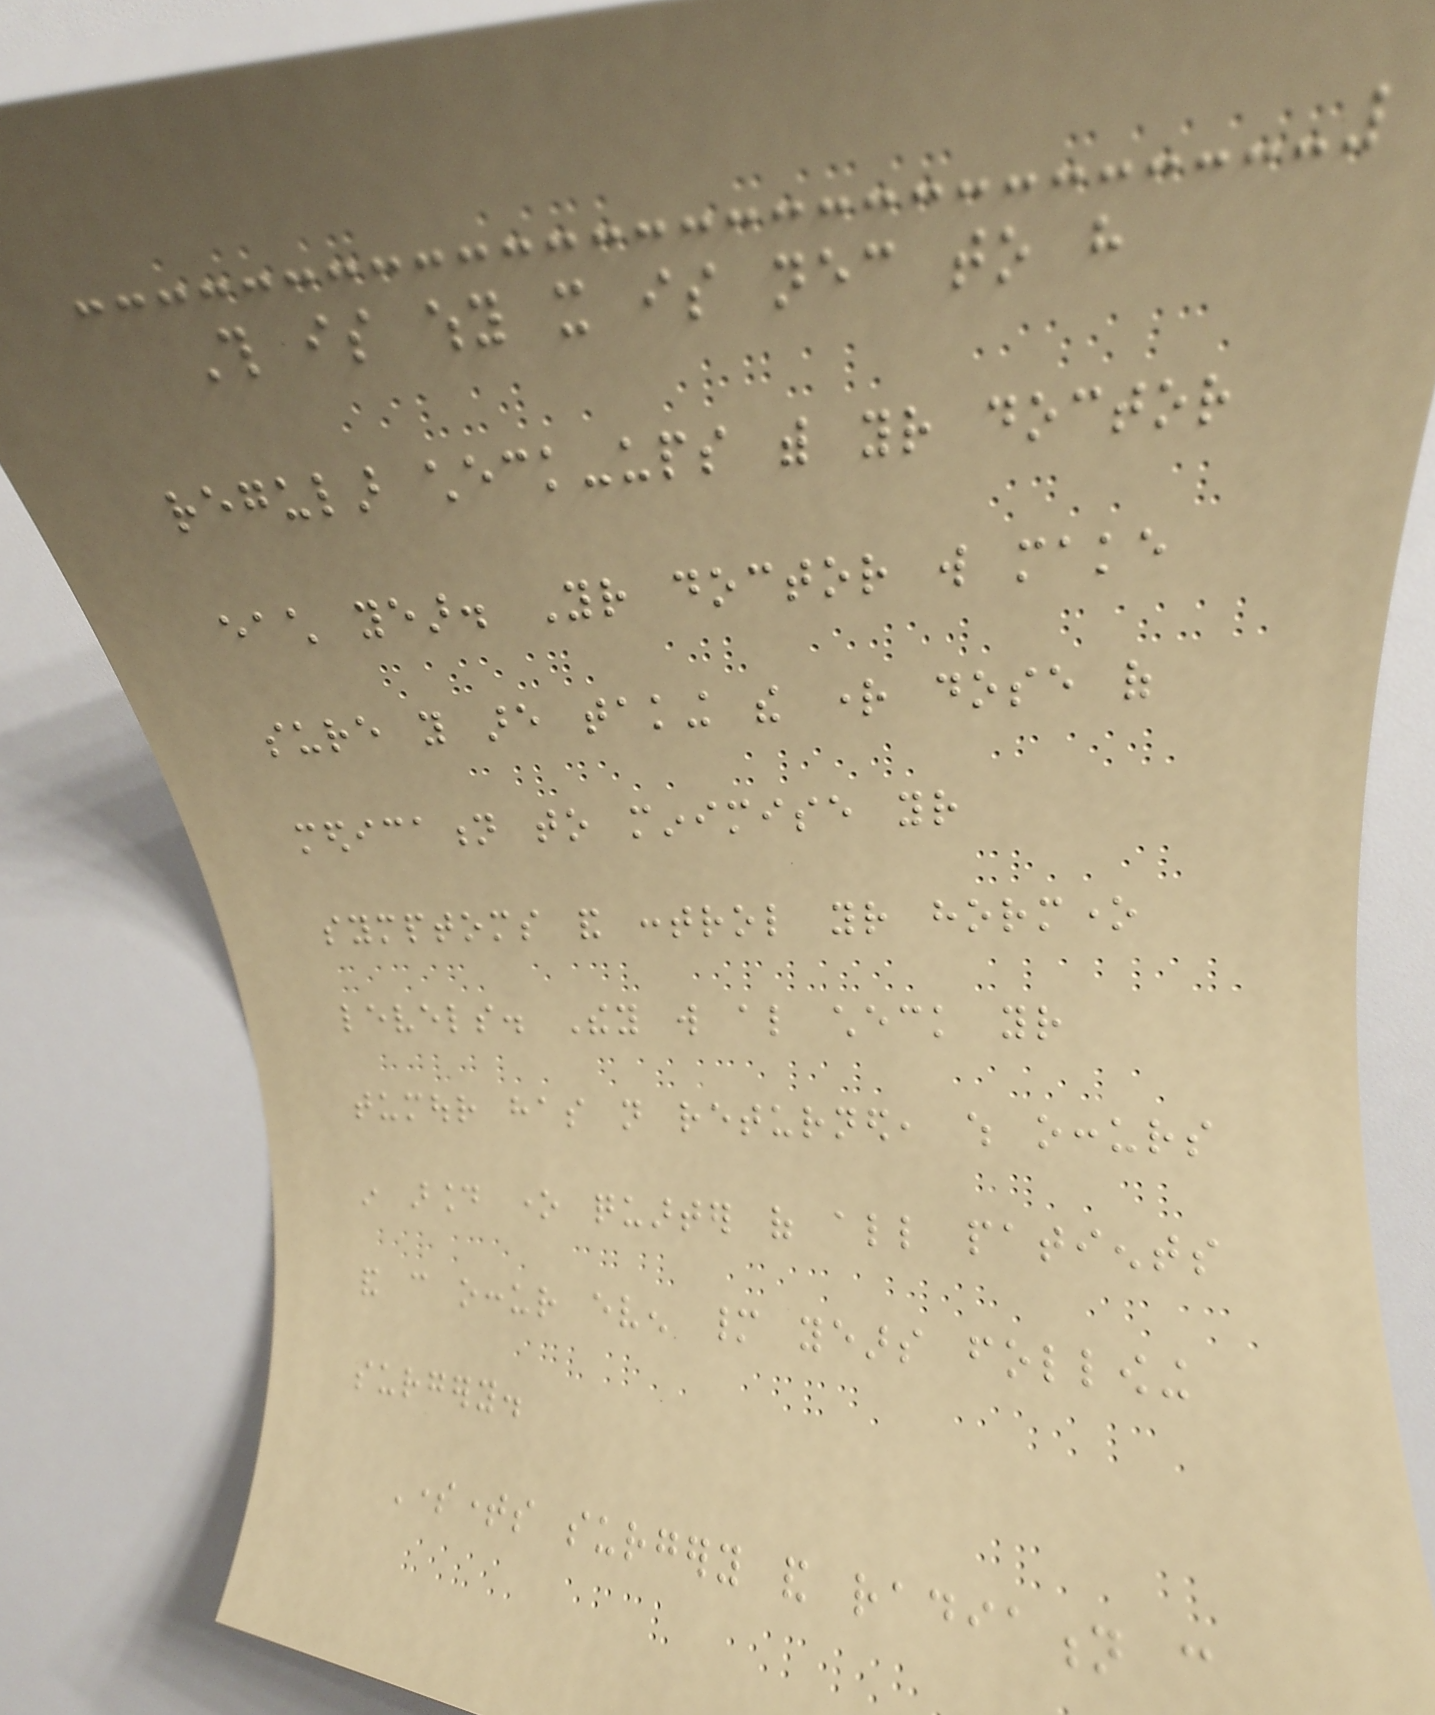This is why it is necessary to have
regular check-ups with your doctor
each year. Your doctor will make
sure you are taking the right dose of
medication to minimise your
symptoms and control your hormone
levels. They will also check your
tumour has not returned, which occurs
in around one quarter of all patients
and can occur even many years following
surgery.
Sometimes surgery and radiation can
